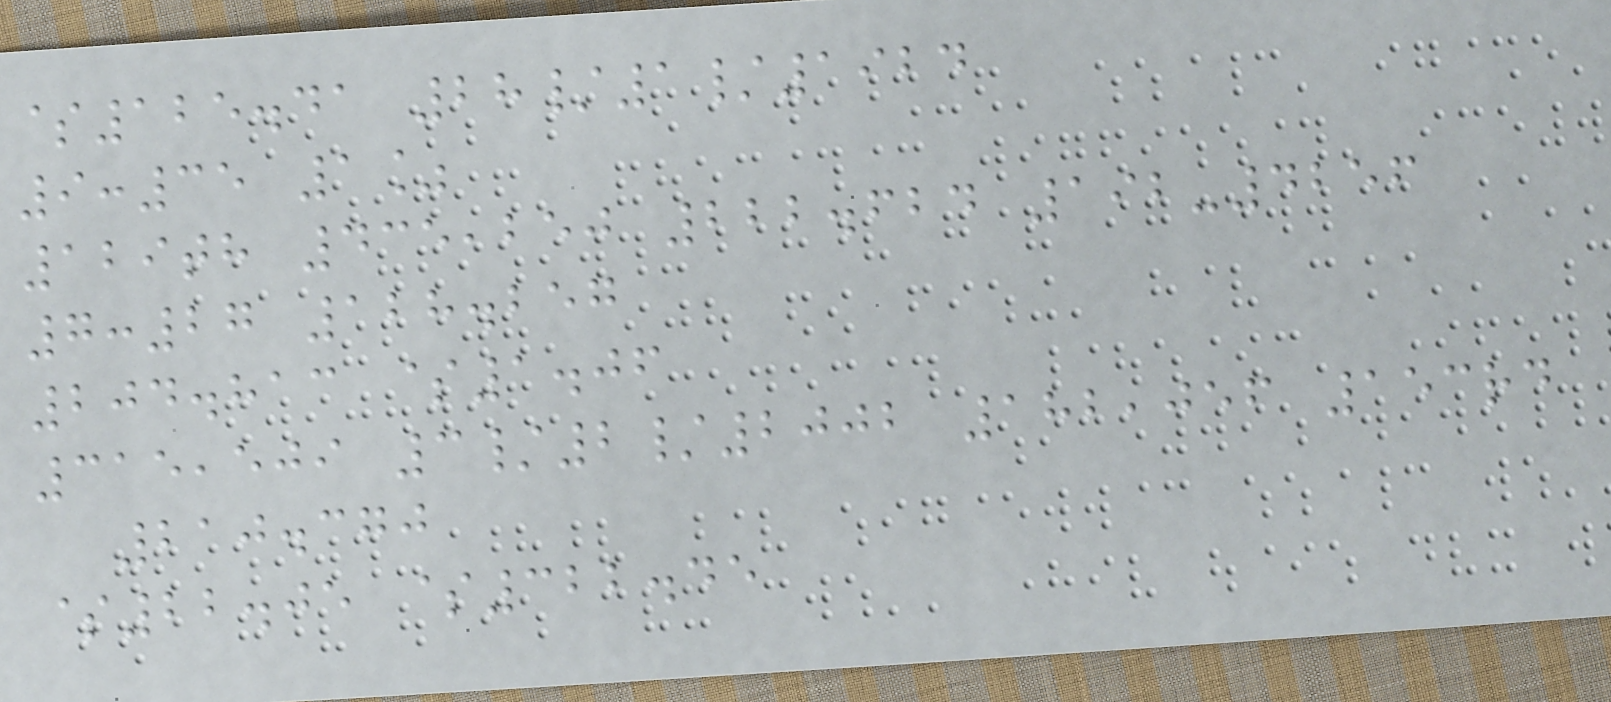$125.41 28/1/1924
9:35 1%
129th 435,250 222.624 192-4256
7:27 128.257
204.813 $1.06
315,509 3/2/2002 182,056 153rd
210.370
$22.05 $322.45
